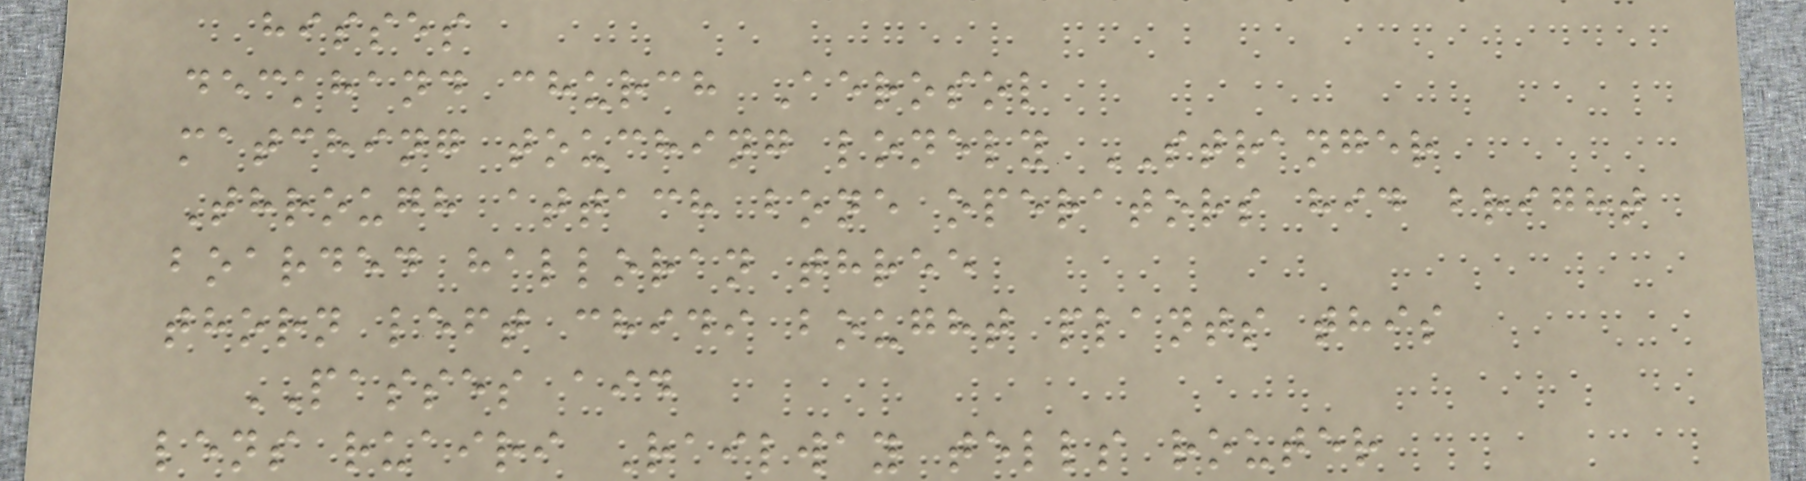hisses
deckhand church Aerosol
matching touching lonely STRANGER
Through attach bone operators hid bright
boarded halloran three
thorn left chidi bought plants this
PASSES aid
lens ruairi Railway tells router
